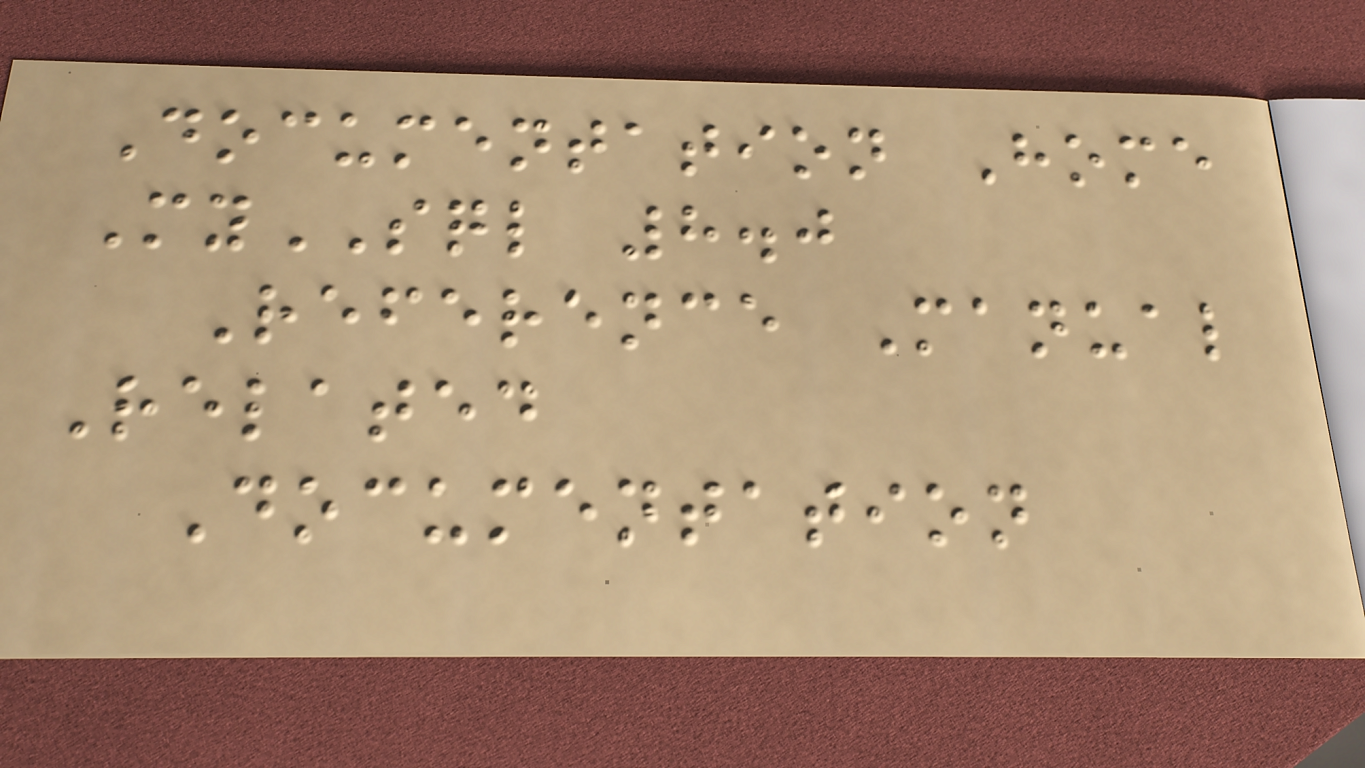Documentation Home
MySQL 8.0
Reference Manual
Related
Documentation
